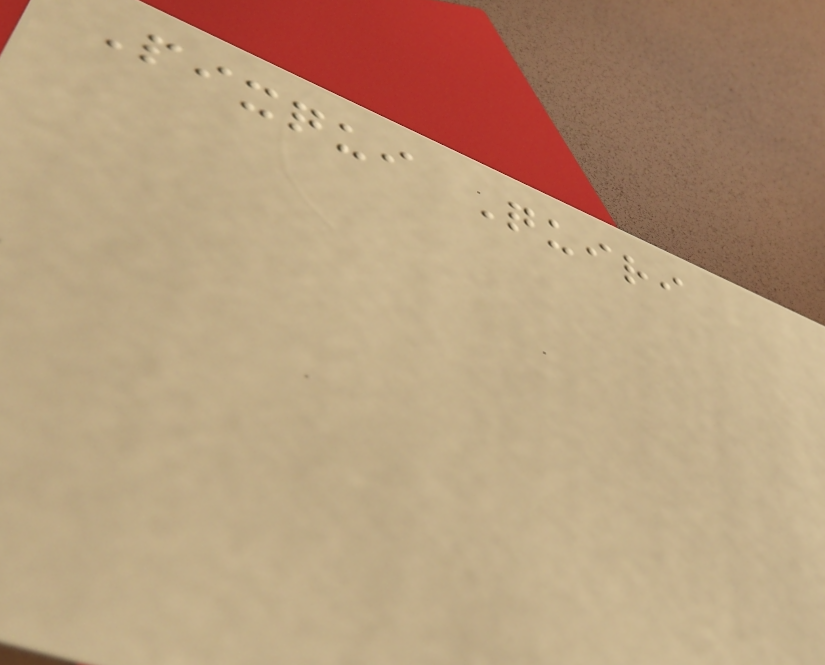Pixqui Quiri
